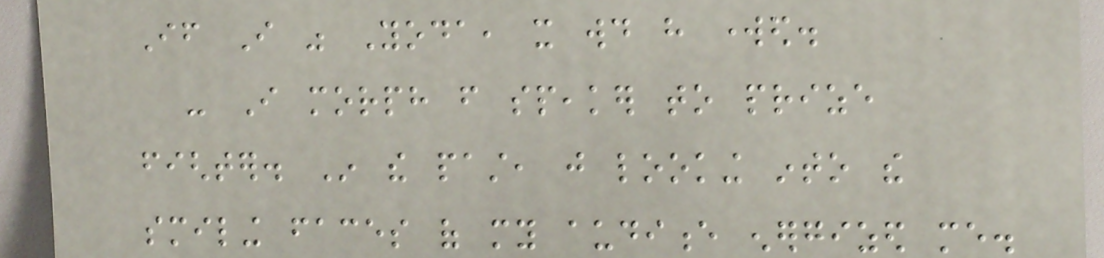If I was Yoda, it would have worked.
- I morph from speaker to prize
fighter. In the past, just looking into the
smiling faces of my audience energized me.
